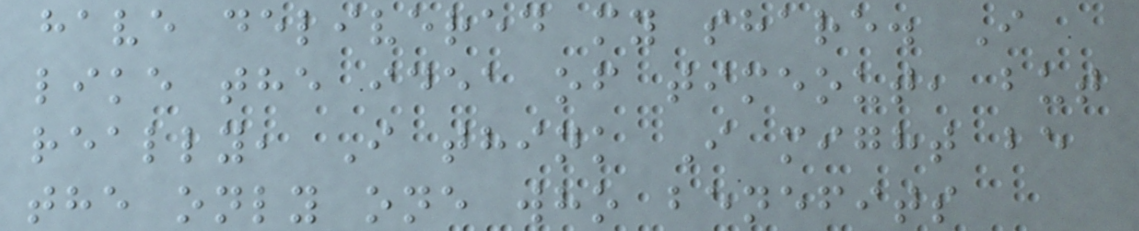have delivered my share. I
like the idea of timeout, but
really, I think I might be
the only one who benefits
